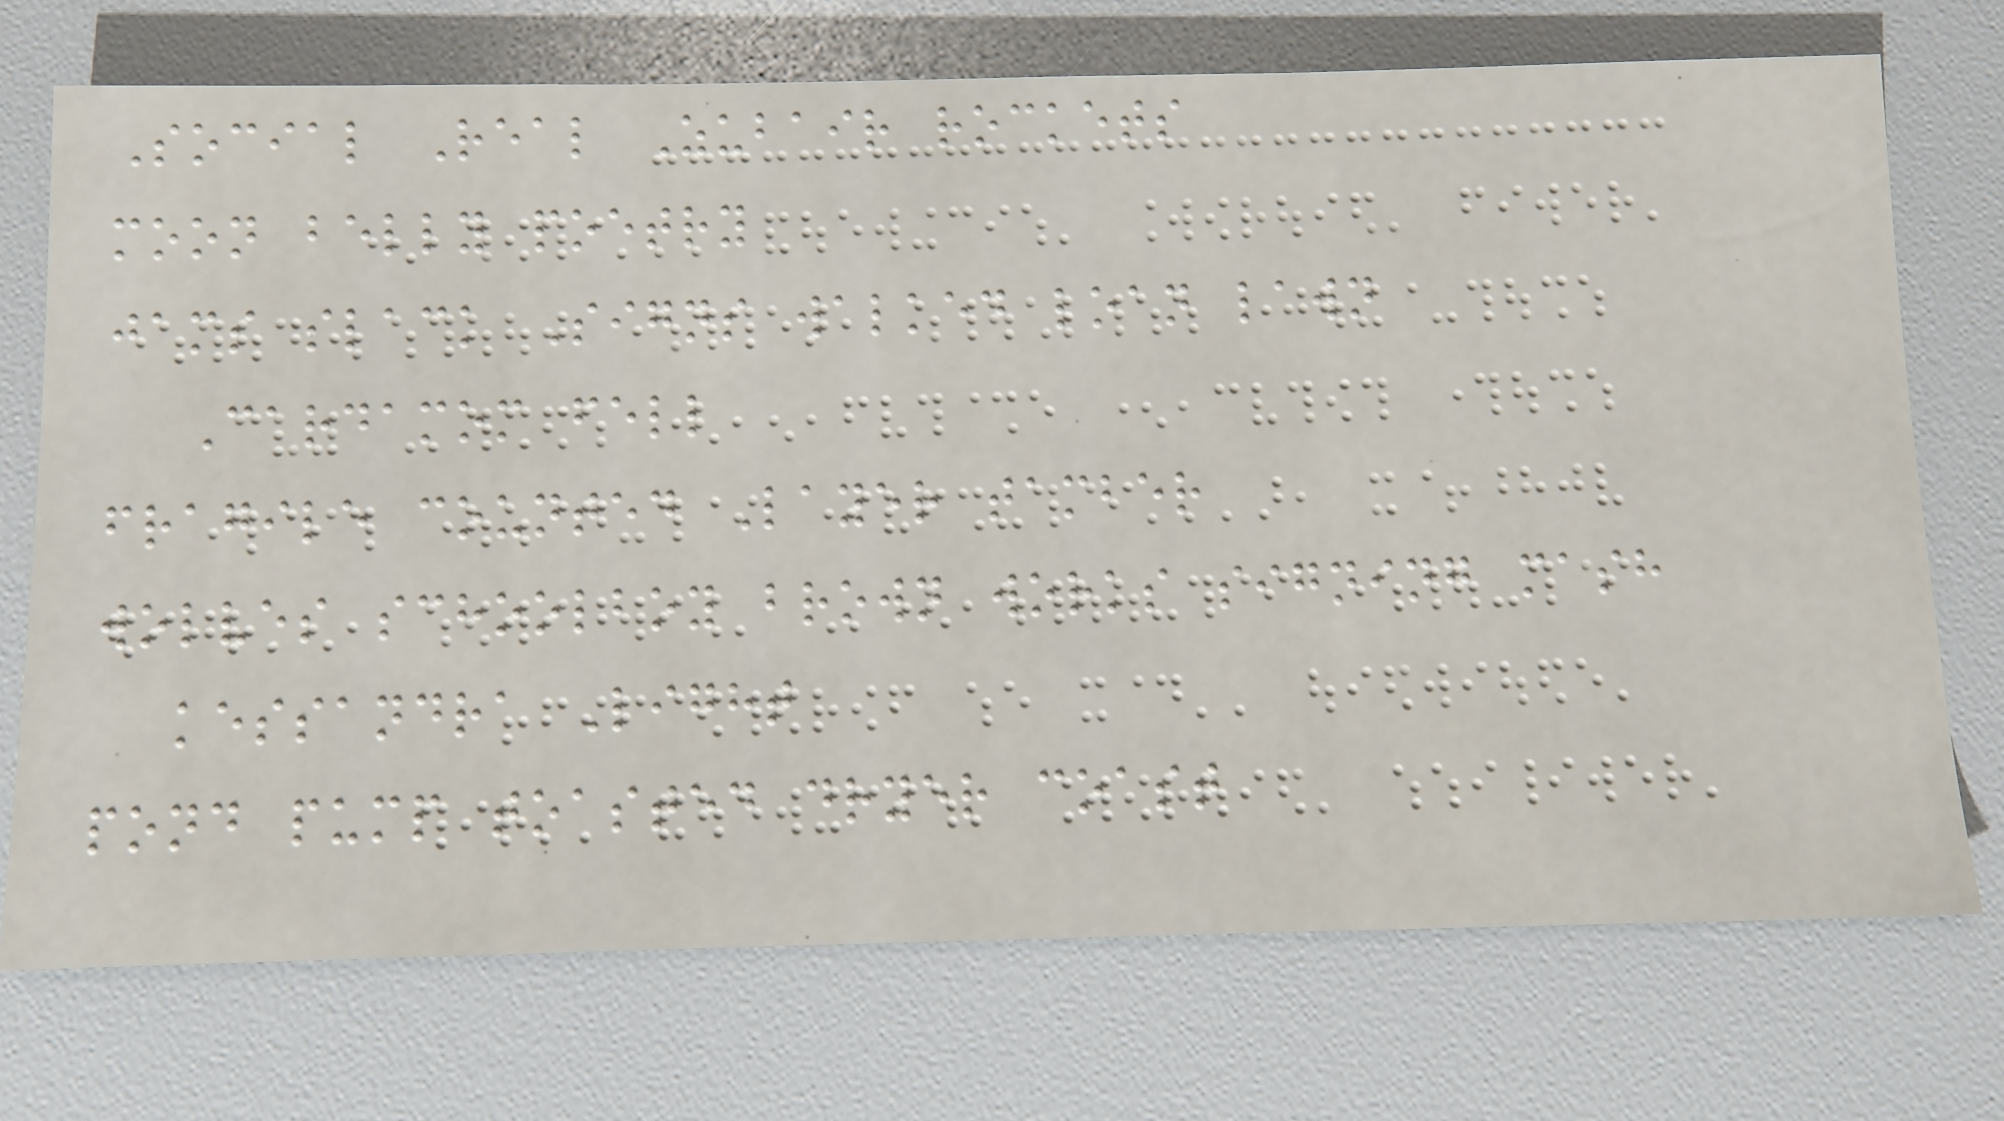Social Real Zubair rockets
moon belly poetry
jams slack Signs walked loan lawn
Cardamom fell
fragile counted Layer tamber
wolves schoolboy brown works signing mash
kessandra Light
pond pump toasted dryer coast
